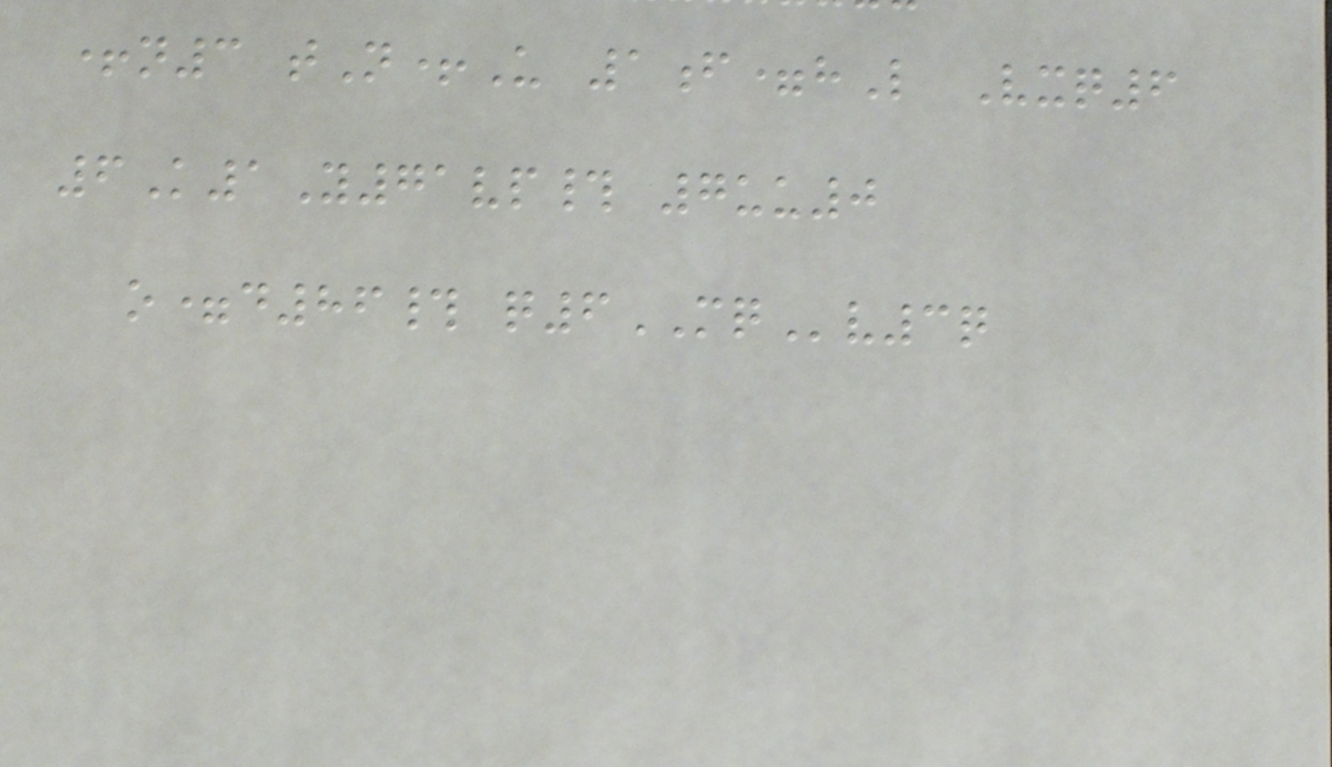+n3 tN+U 1f=hL Vxq6
6K1Y71vp# 7uu0
o=d86# q6MQv3q
